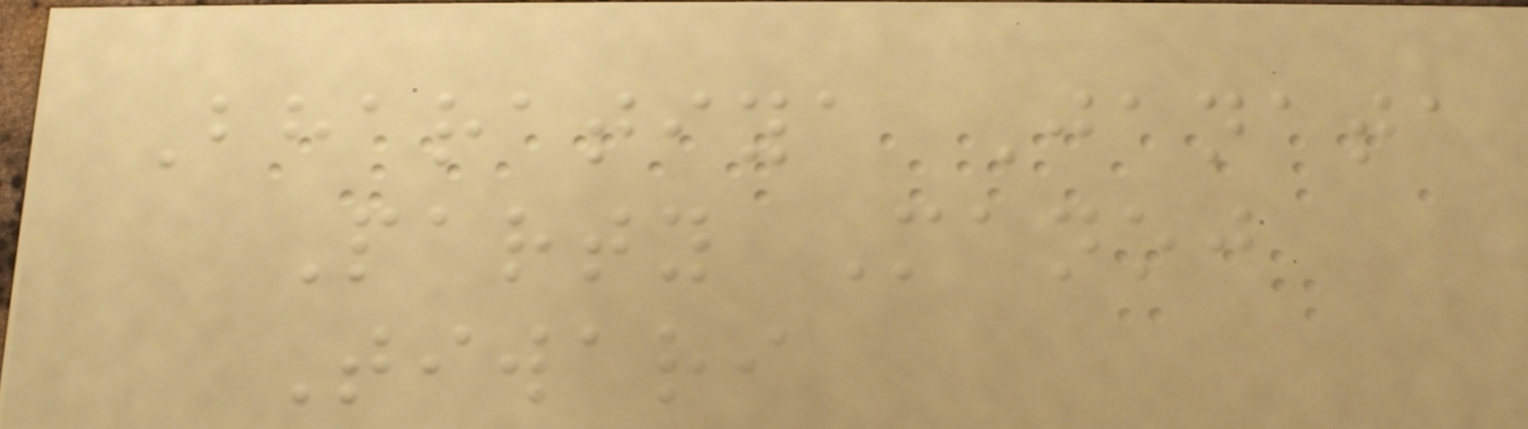Bharatiya Janata
Party Manoj
Tiwari
